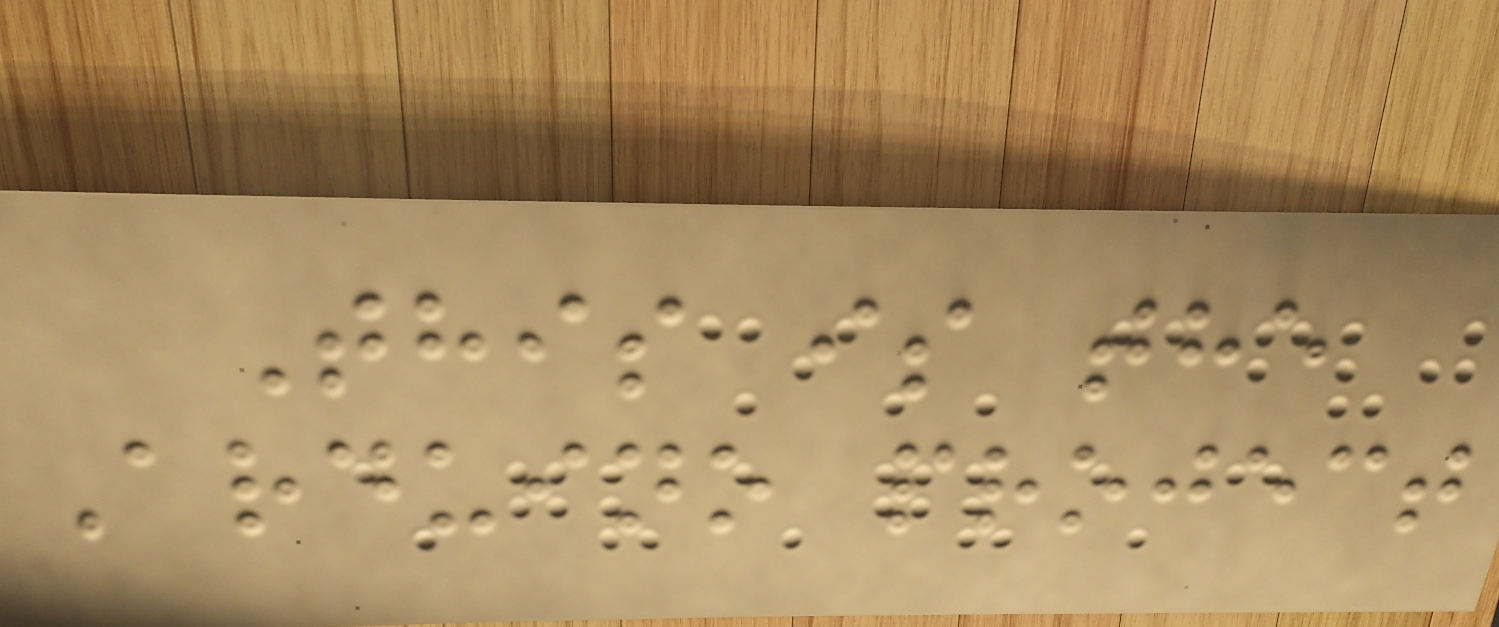This is the
Arduino project
